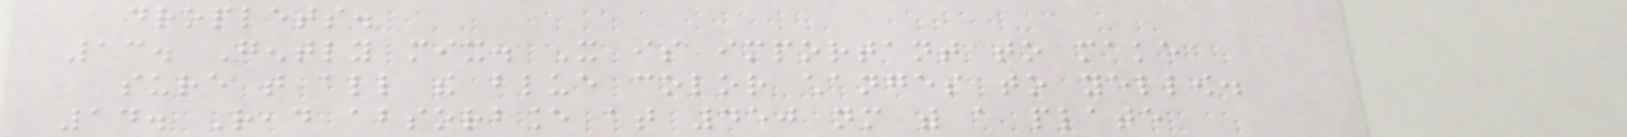droplets.
13. Gently mix. It is important to make
sure that all the blue color changes to yellow.
14. Read absorbance at 450 nm with a plate
